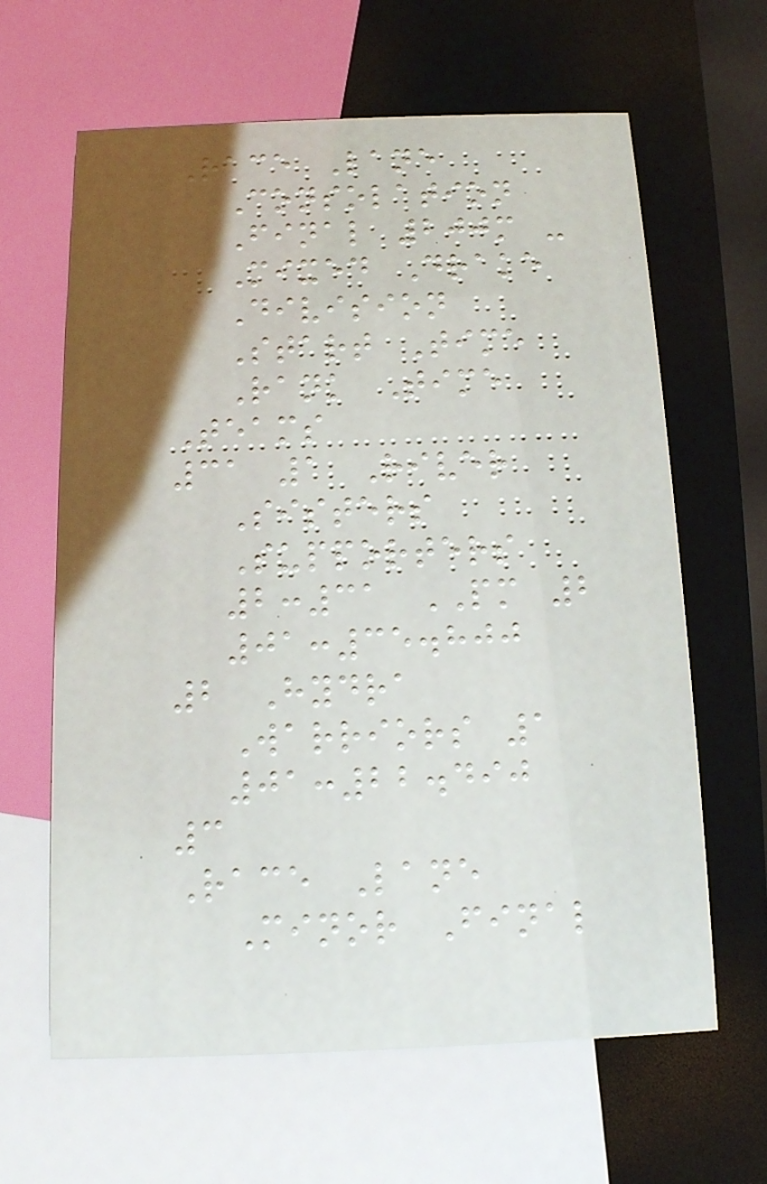Race Lane
Consolation
Final 200m -
Mixed Drake
Division
Start Time
Rank Time
Teams
31 1 River
Sisters
Supporters
2:31 PM 2
01:35.800
2 Hydra
Warriors 1
01:22.490
3
Race Lane
Minor Final
